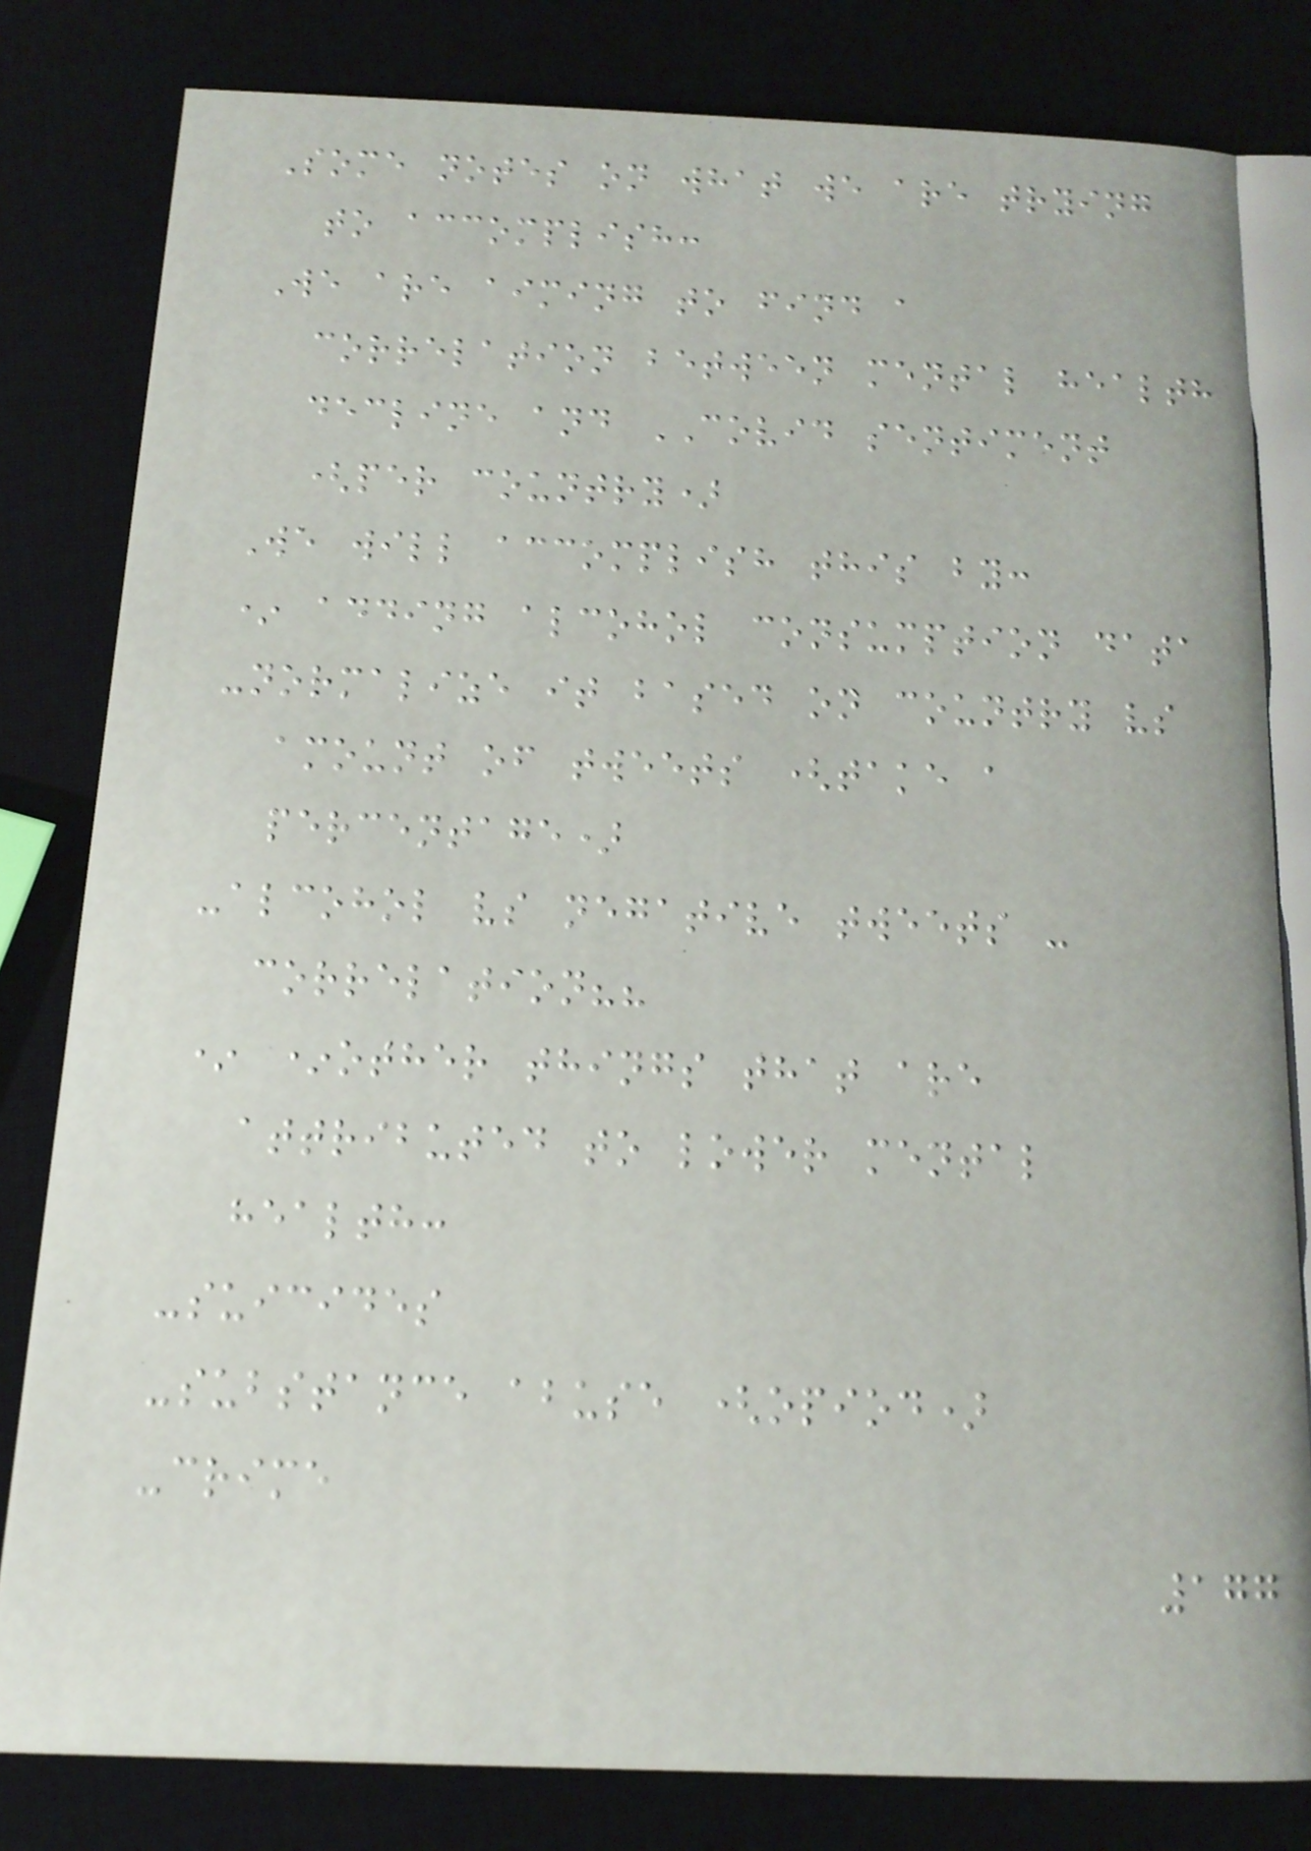Some notes on what we are trying
to accomplish:
We are aiming to find a
correlation between mental health
decline and COVID sentiment
(per country)
We will accomplish this by:
* adding alcohol consumption data
-normalize it based on country vs
amount of tweets (take a
percentage)
-alcohol vs negative tweets -
correlation??
* *other things that are
attributed to lower mental
health:
-suicides
-substance abuse (opiod)
-crime
177
